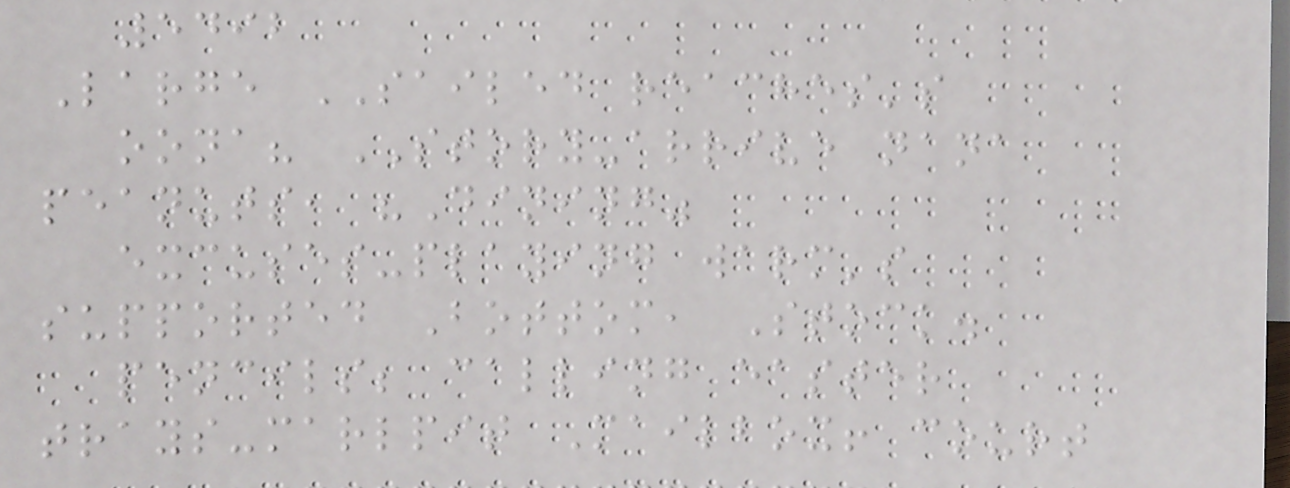5492
Large SAILED reaches's
oona? STORY-arrive nana
peanuts, "Dining"
excuses-playing warm's
supported Bottom, Stock.
pencils; calling easter
trays-marlpit Mailbox! court
